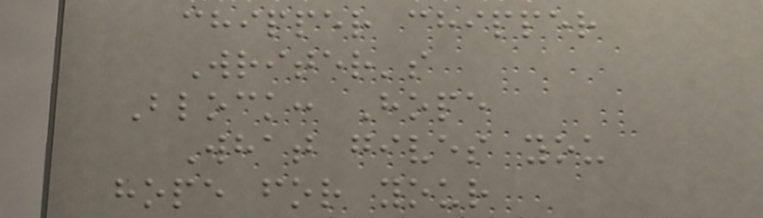chipper chipper
Writer's
Block: Hope
What gives you
hope for your
